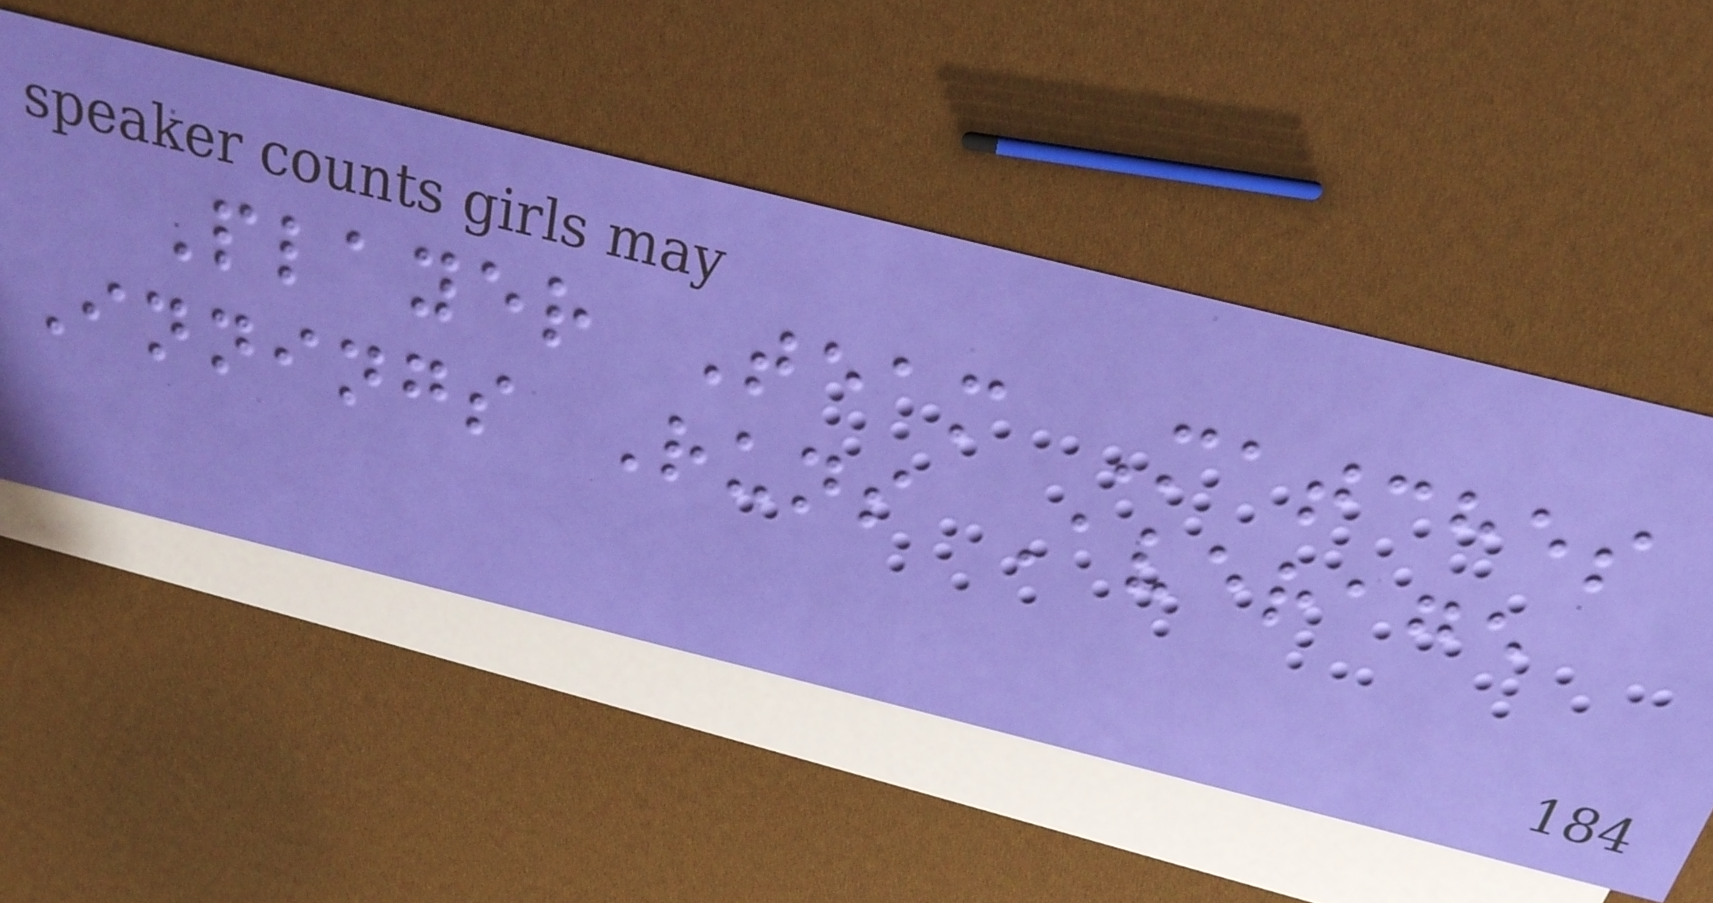Player Team Matches
Innings Runs Average
